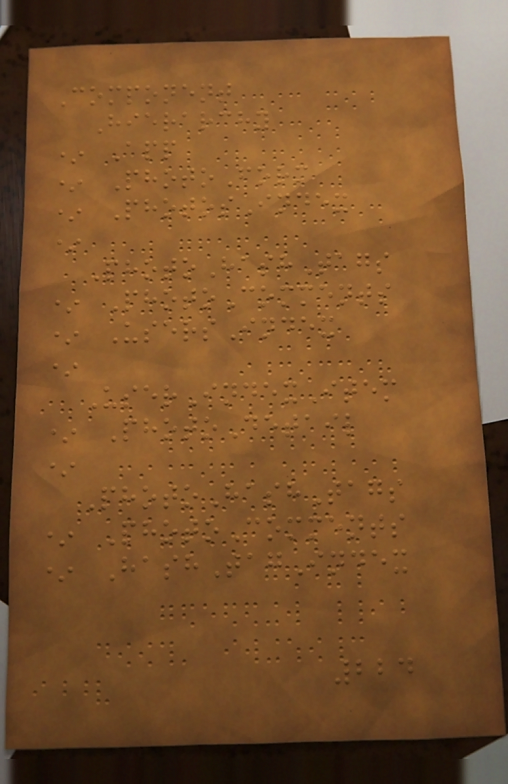Component
Hierarchy
* App
* PhotoForm
* PhotosIndex
*
PhotoHashTags
* PhotoComments
* UsersIndex
*
UserIndexItem
* PhotoDetail
*
PhotoHashTags
* PhotoComments
* HashTagIndex
224
